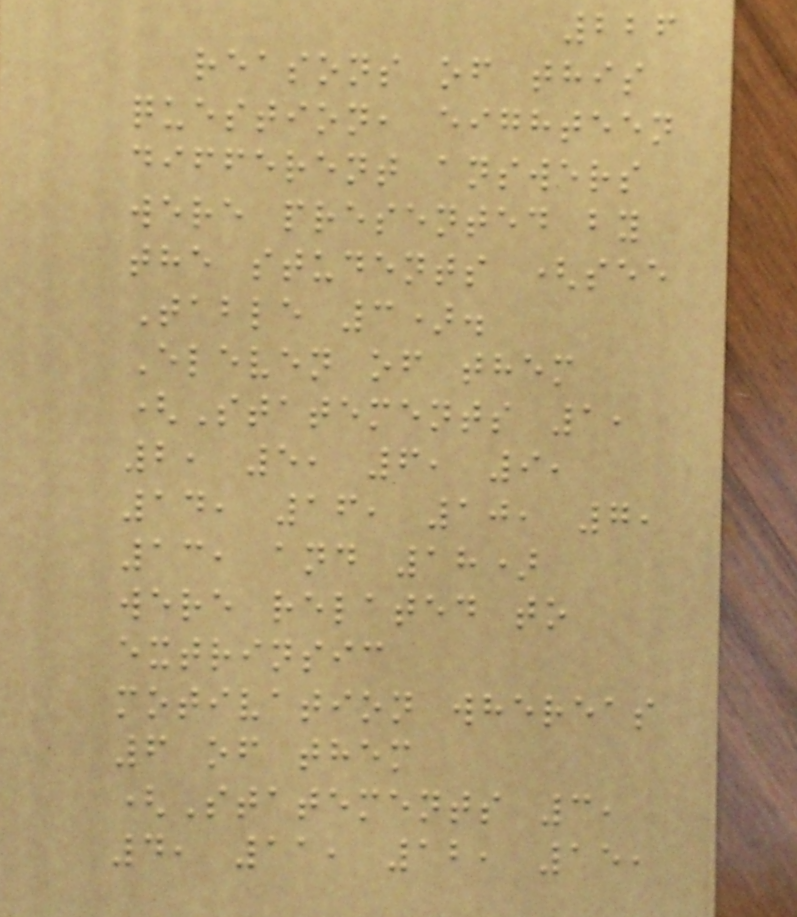226
reasons of this
question, eighteen
different answers
were presented by
the students (see
Table 3).
Eleven of them
(Statements 1,
2, 5, 6, 9,
14, 16, 10, 7,
13, and 18)
were related to
extrinsic
motivation whereas
6 of them
(Statements 3,
4, 11, 12, 15,
